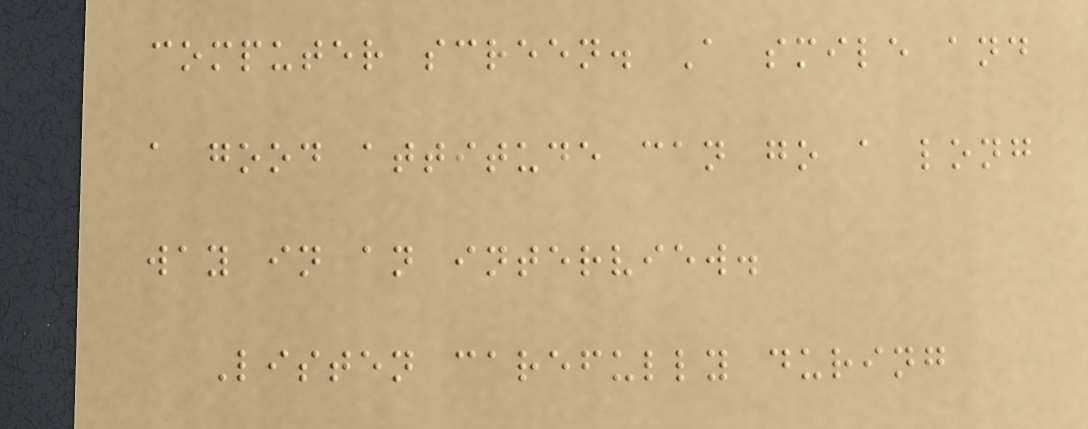computer screen. A smile and
a good attitude can go a long
way in an interview.
Listen carefully during
